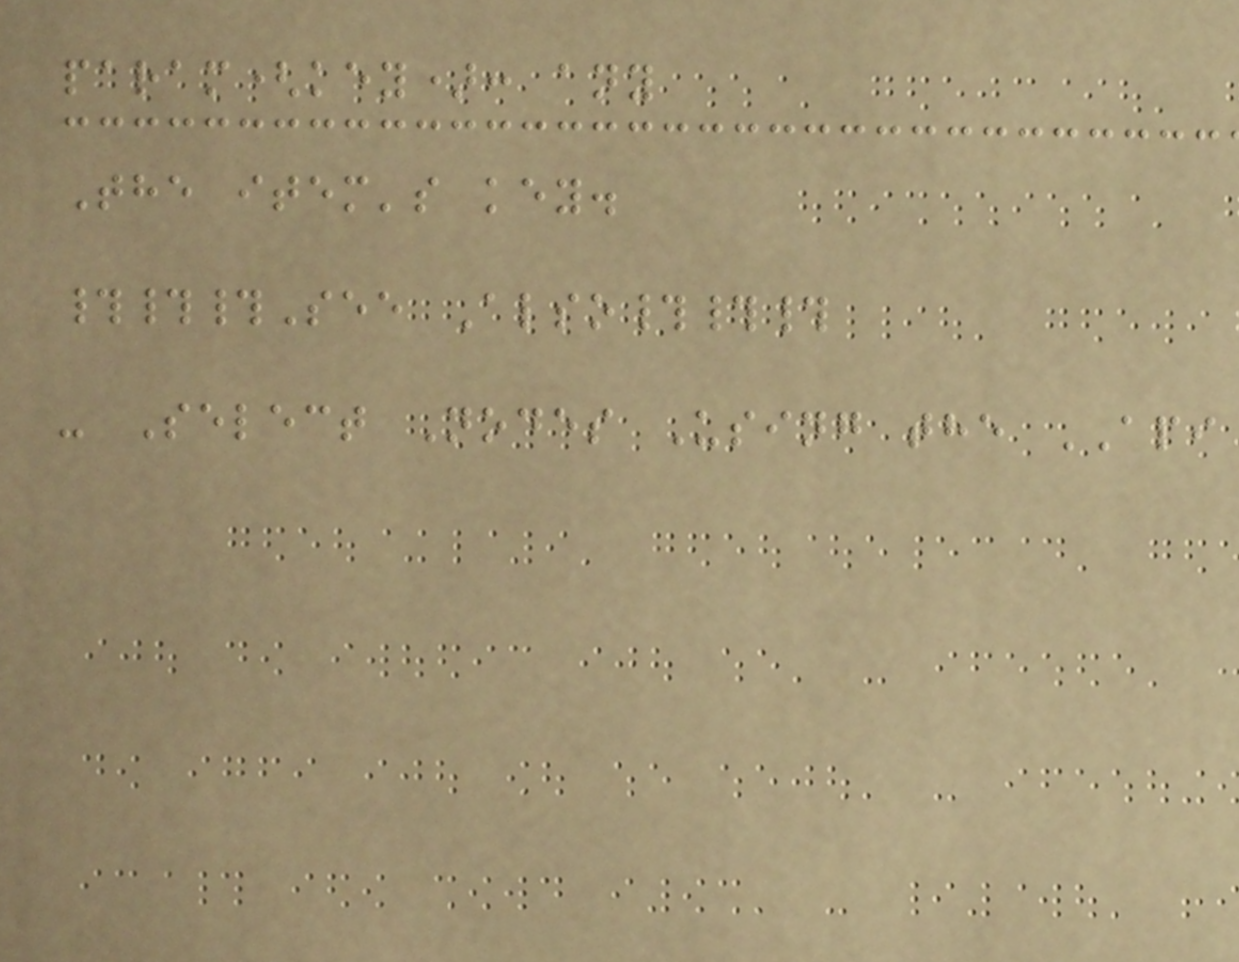param(key): any
The item's key.
###See Also###
- Select Nodes Using the API
